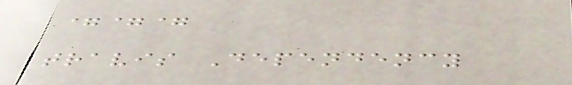===
travis Dependency
